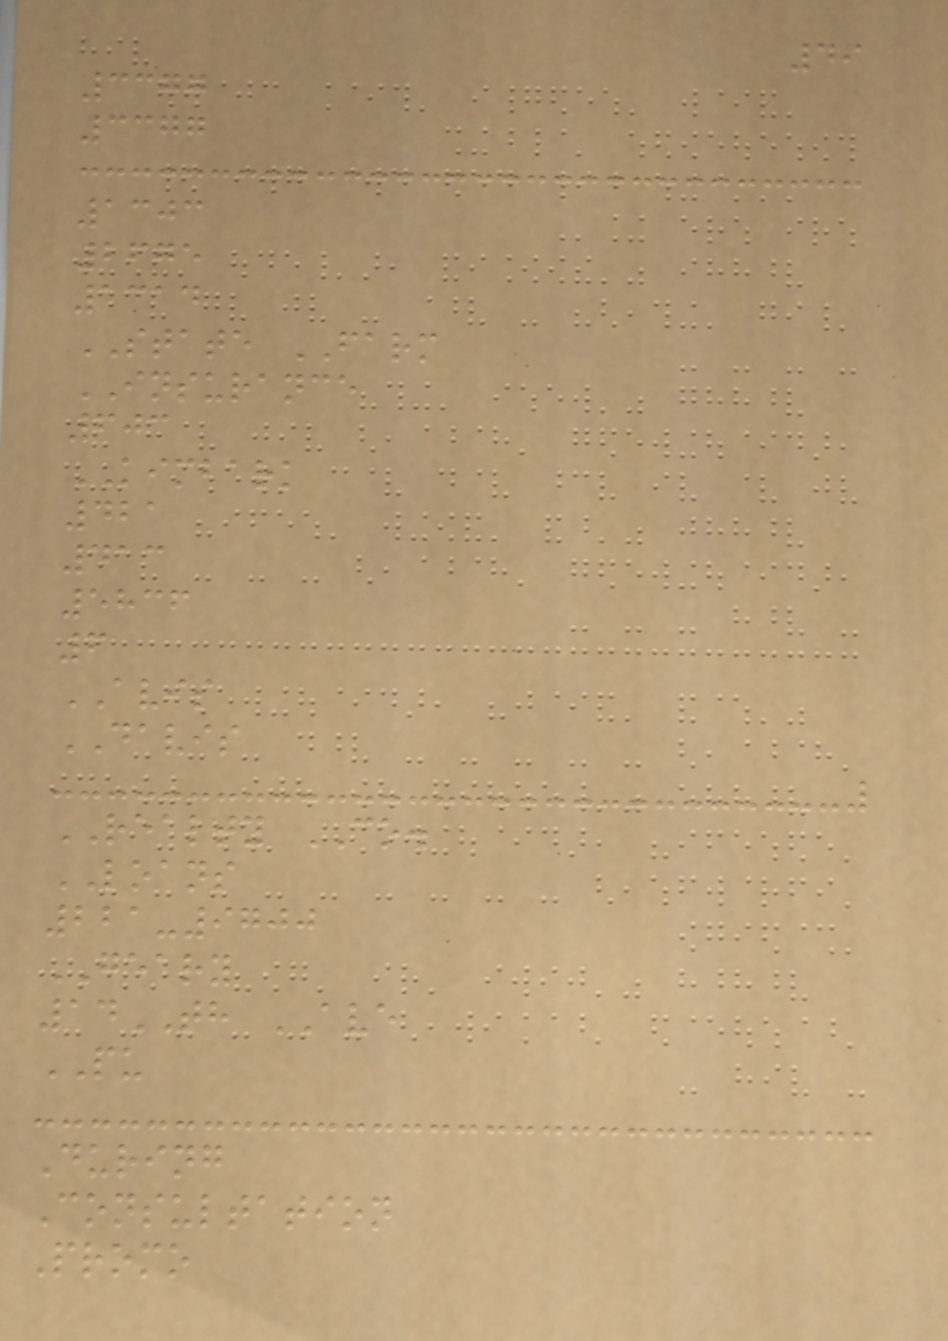49
3377
3377
1303
2675
1314
STATE FARM
INSURANCE
603
KIMBARK
421
413
5836
6
AVIS
DAVIS
REALTY CO.
LOANS
221-9700
GEARY
14TH AVE
PU
During
Consultation
Promo
